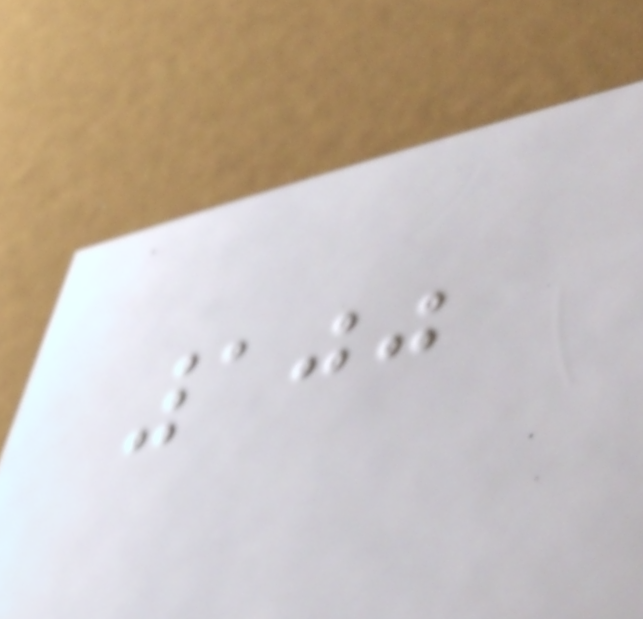100
